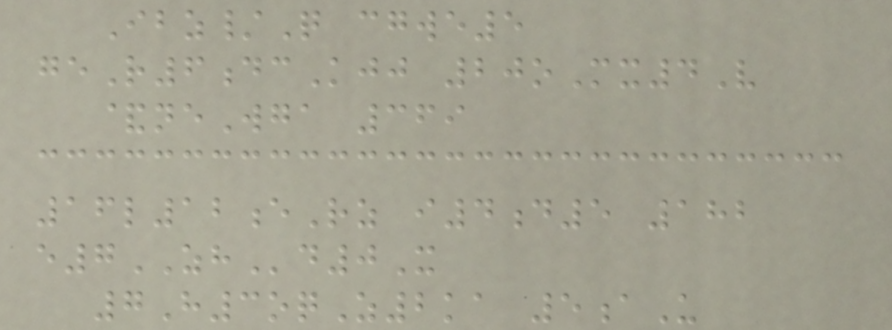Ibz/Q cgwe5
geR6dcKjj 20oMx4V
&neWga 369
16l12eRz i4d5 182
e7ZHd0X
7H3oqZ2ka 5aU
